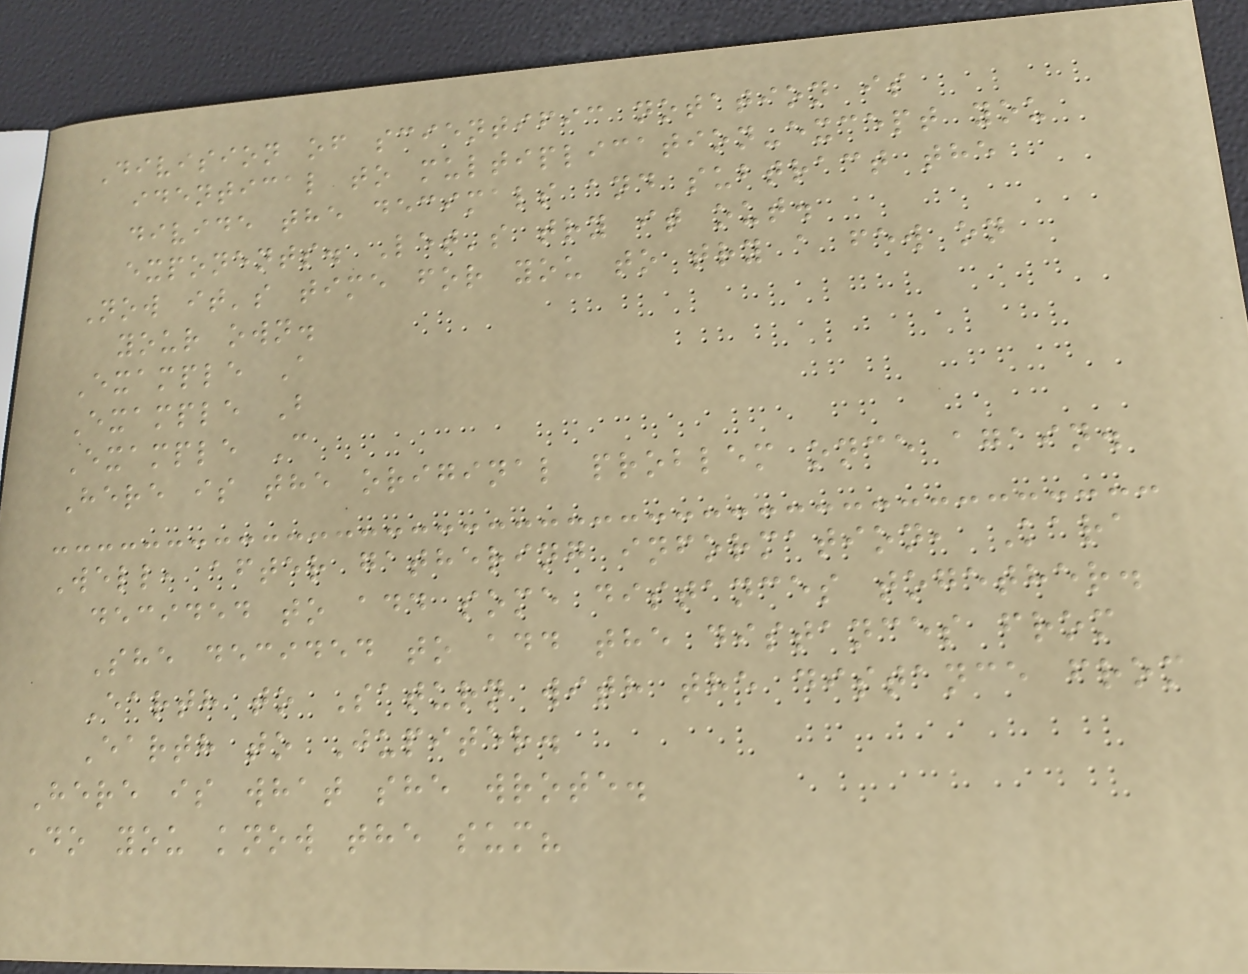Division of scientific notation is
identical to multiplication-except you
divide the decimals and subtract the
exponents. Let's try it out.
Now it's time for you to try a few on
your own.
Example A
Example B
Example C
Here is the original problem once again.
Well, after gathering information, Kara
decided to add some distances together.
She decided to add the distances from
Earth to Saturn with the distance from
Earth to Jupiter.
Here is what she wrote.
Do you know the sum?
